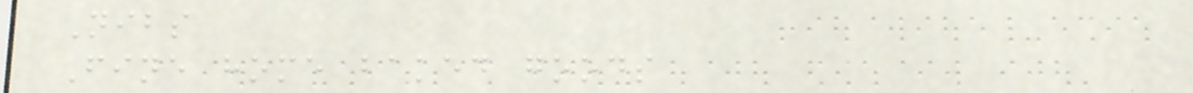Nibs
Fine home baked goods
